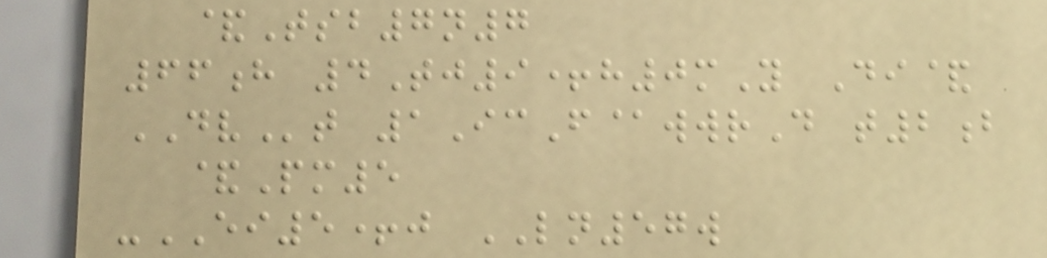&Tsb7n7
66h 4Tj9+h0mY Di&
DVt 1IcF@wwrD t2b
&Pm5
-EI5+j LN57w
